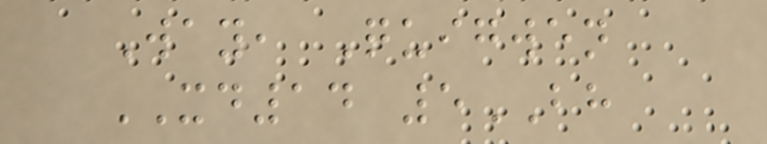Way, Quigwen
XD14 5BH
